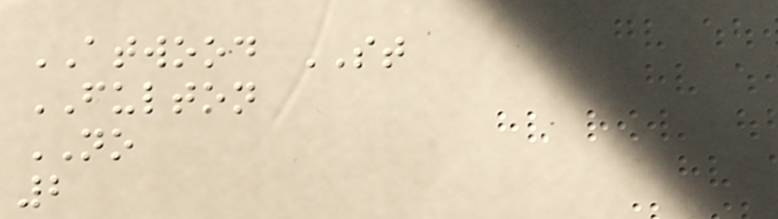ATWOOD ST
FULTON
NO
2
